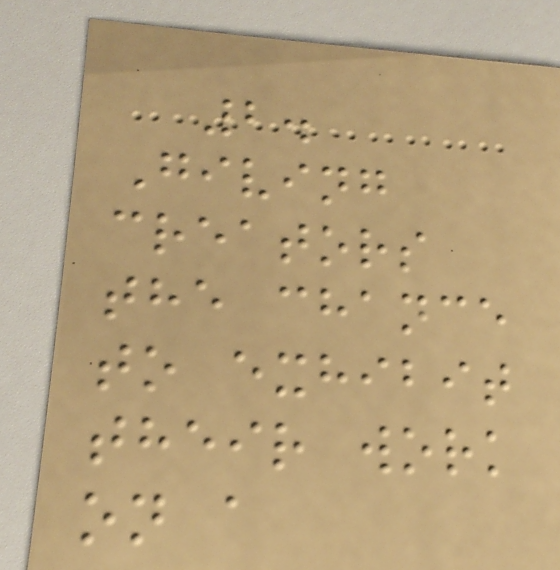2.
Giving
creators
the chance
to exhibit
their work
on a
